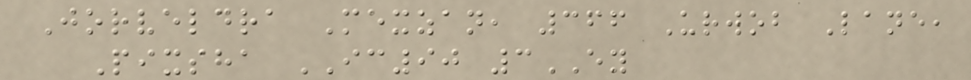Jorveldra Mexzan, 366 Urwob Lane,
Pixsha IC90 3EY
